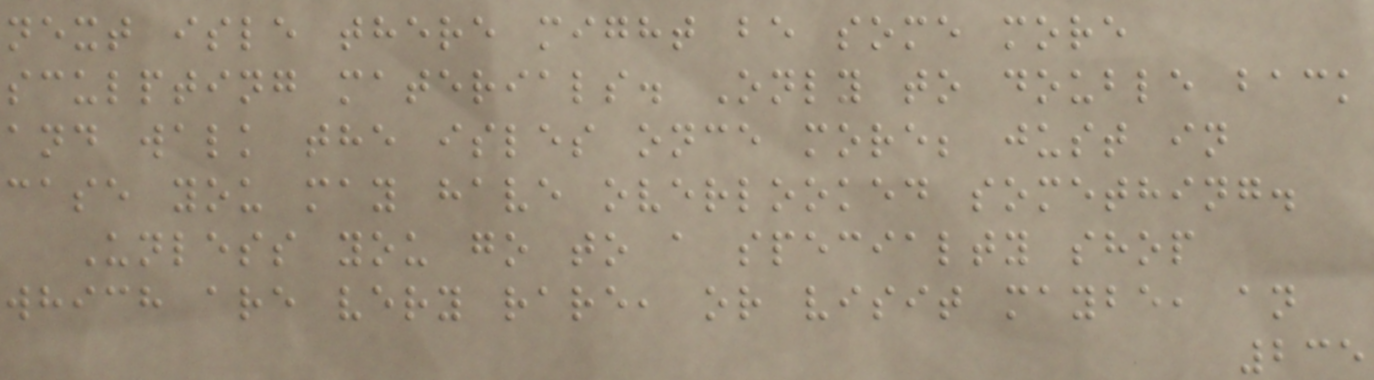next isle there might be some more
sculpting materials. Only to double back
and walk the isles once more; just in
case you may have overlooked something.
Unless you go to a specialty shop
which are very rare, or visit maybe, an
235
